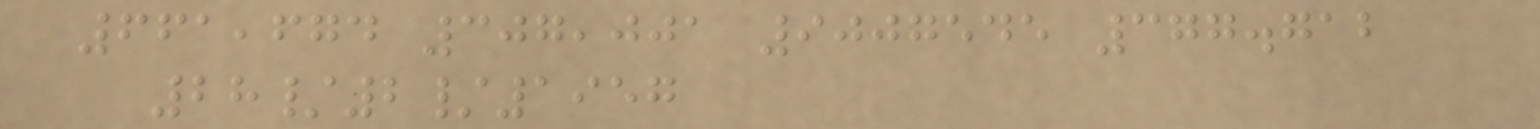661,674 307,001 9007545 377.712
28/2/1957
